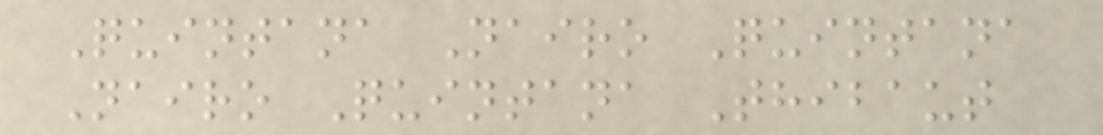Quintana Nairo Quintana
Nairo Quintana Thibaut
